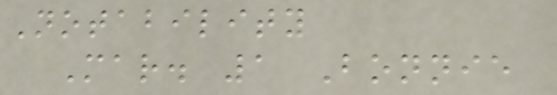Notability
Mar. 1 Bonnie
